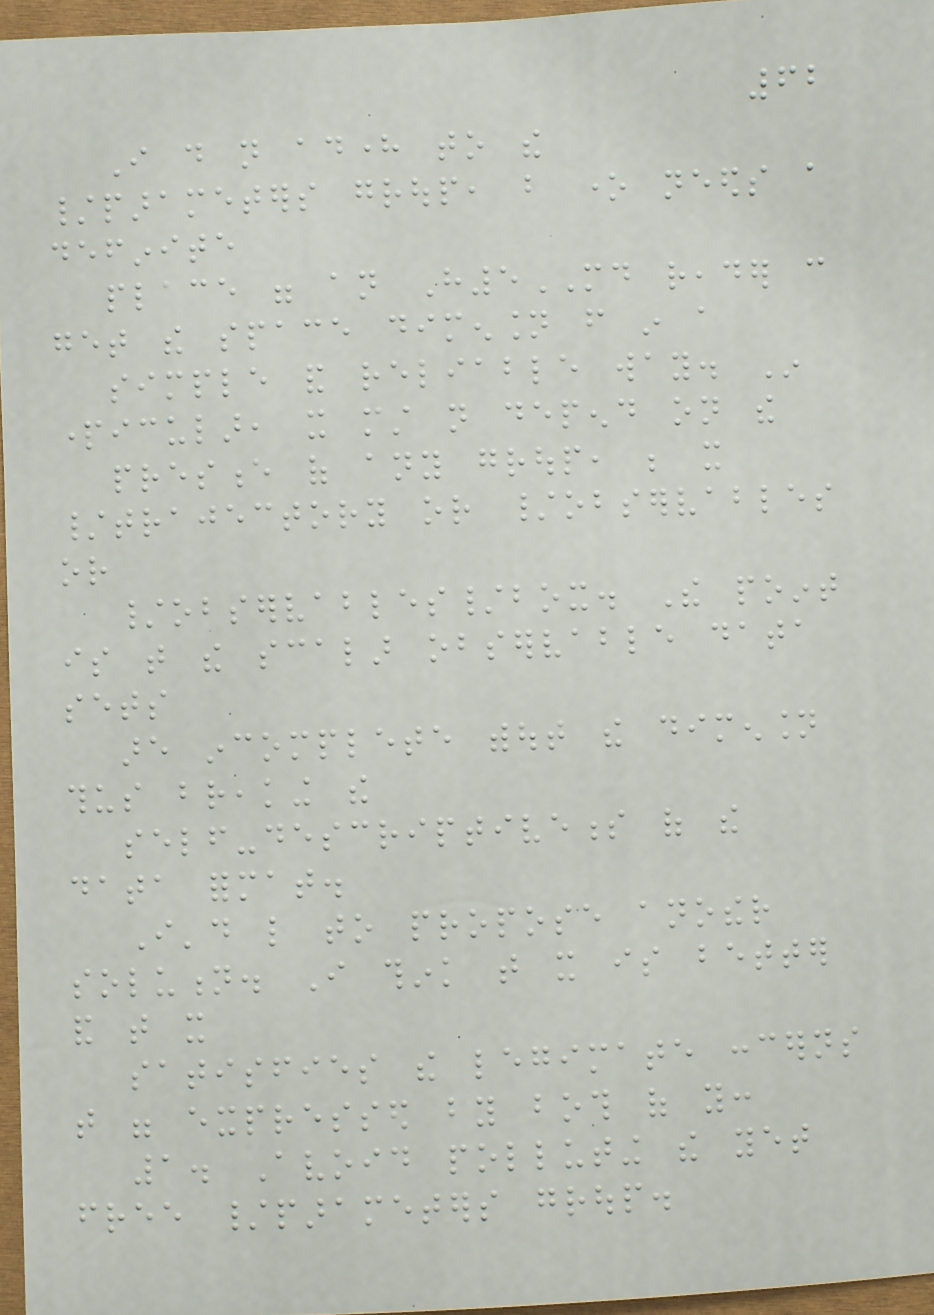62
I do not adhere to the
/parameters group, but one needs a
definite
place were an H5MD reader can
get the space dimension from in a
simple and reliable way. In
particular, it must not depend on the
presence of any group, be it
/trajectory or /observables
or
/observables/box. The point
is that the scalar observable data
sets
are incomplete without the dimension
thus breaking the
self-descriptiveness of the
data format.
I'd like to propose another
solution. I think that it is better
and that it
satisfies the legimate concerns
that were expressed by both of you:
1. Avoid polluting the yet
free /parameters group.
